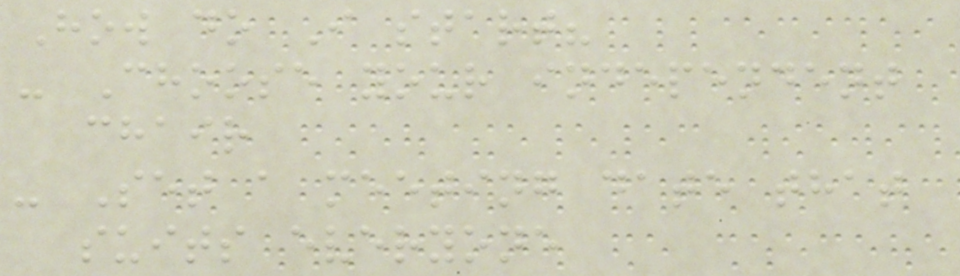How do I start?
- Choose your independent
chair
- Set a meeting date that
suits everyone
